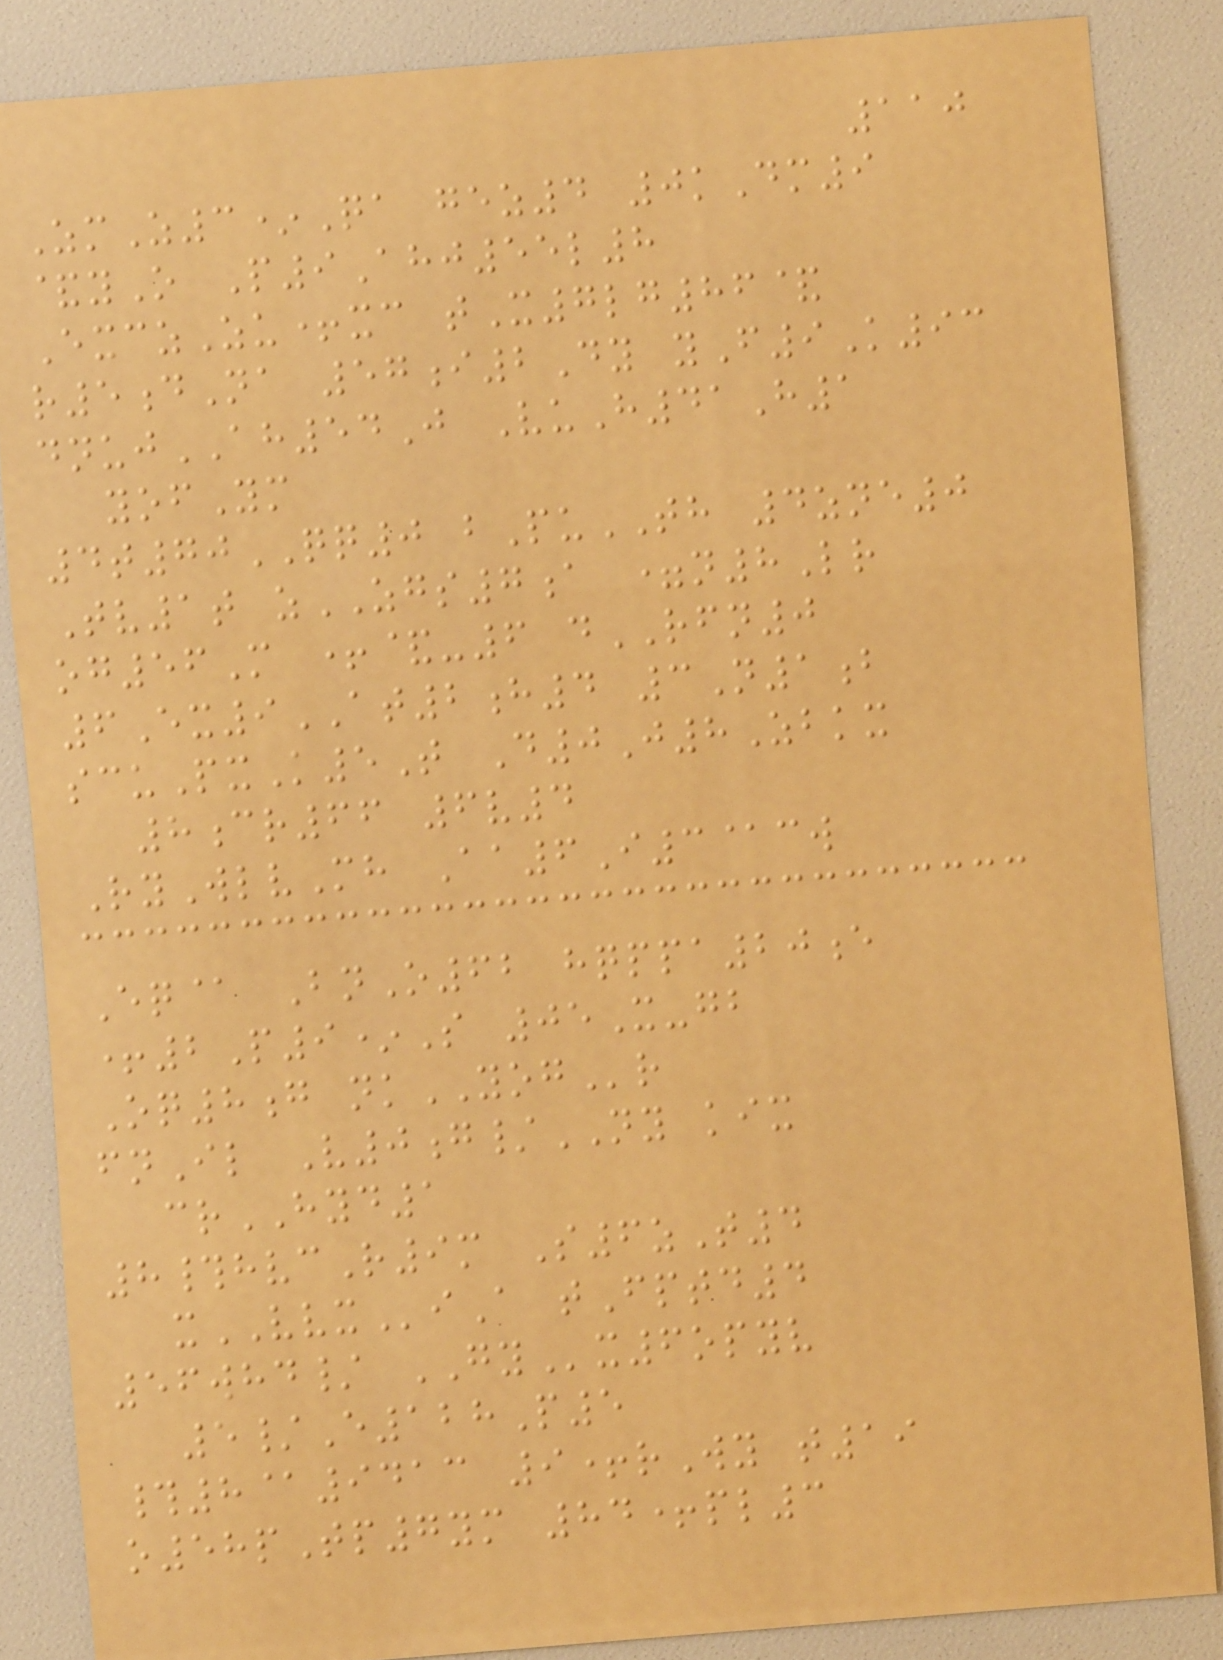110
ZmZ3*Qa gez4 0kDm9
&yO P9Ahj55l8
ExczZu+xc tX7lg86&
r5dNa 57i2Dy yF9K93
dnujAH54J VuH41H1
yofYm
4t70QQ0 bPuTH 4zne0
Tv1t zZGS7a =n8Lr
og56M +&-6 dRFN0
6Ex9AT2h4 3N1b
scuPxK5T D0J8Zbkx
8cr66 6v4
RyWlvMh Aa6I3@cw
Eq@ BnO62 hqppa20e
+2P9*S 05X-gb
Oq8g nkYOGr
fnIl V0g/NY kix
crHYD1
8#hvcR9m S6zT4
xVVXiA tFptd4
56whd/ GYx6opyv
5/E128P5
#8@9413 9+rWy t19
o58pTp7ym 84+pl3
